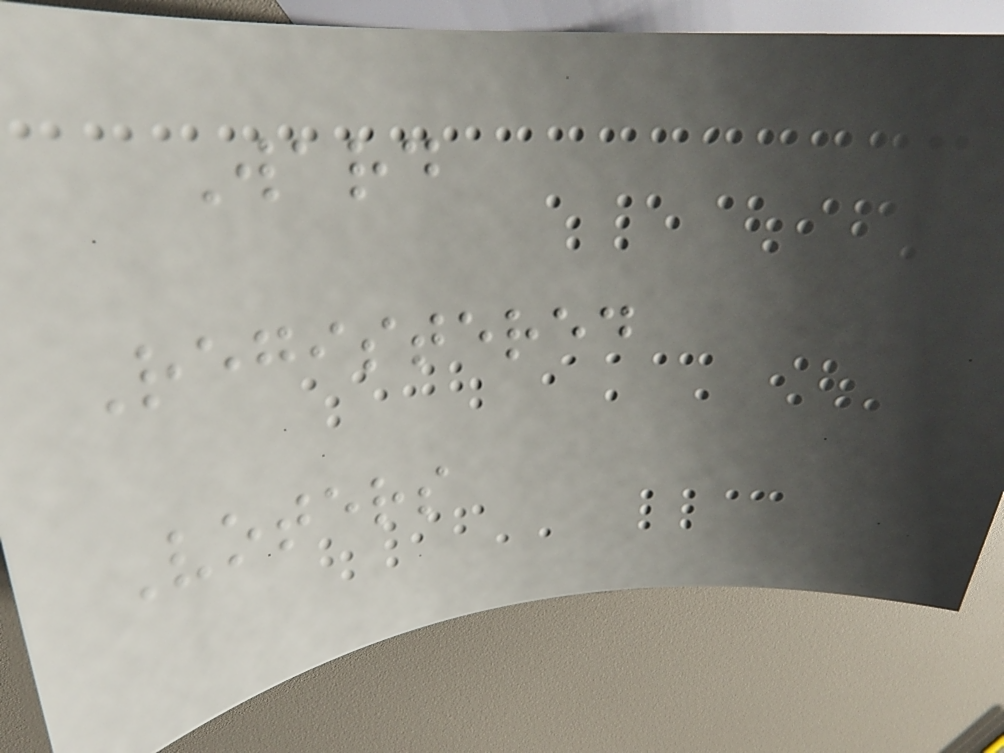Ward
Registered
Voters
